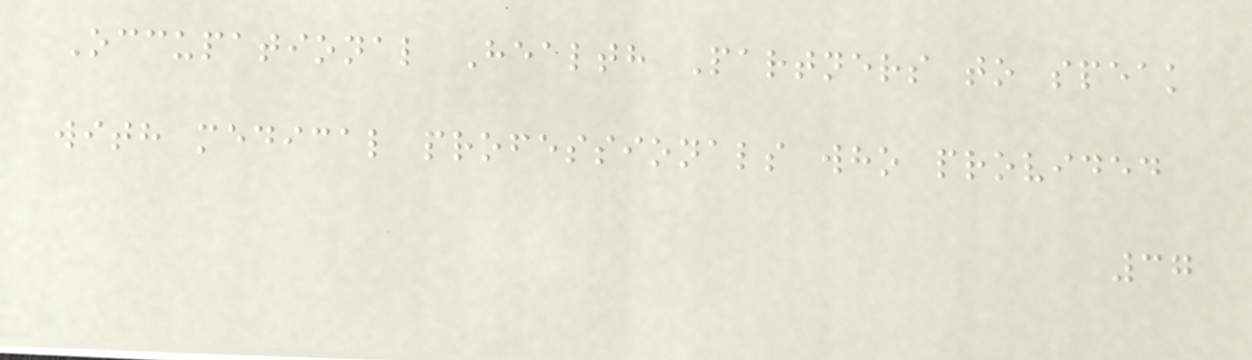Occupational Health Partners to speak
with medical professionals who provided
37
